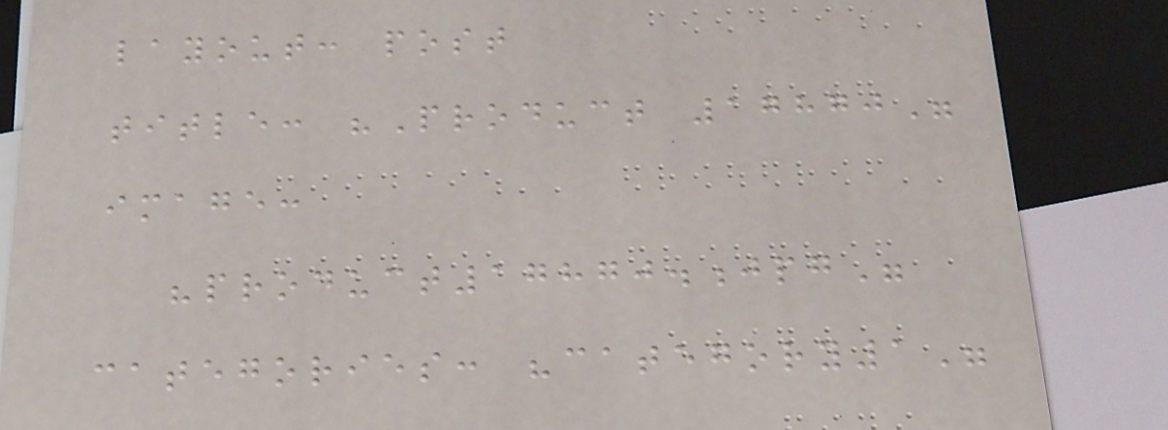layout: post
title: "Product 17870"
image:
"product17870.jpg"
categories: "category1"
